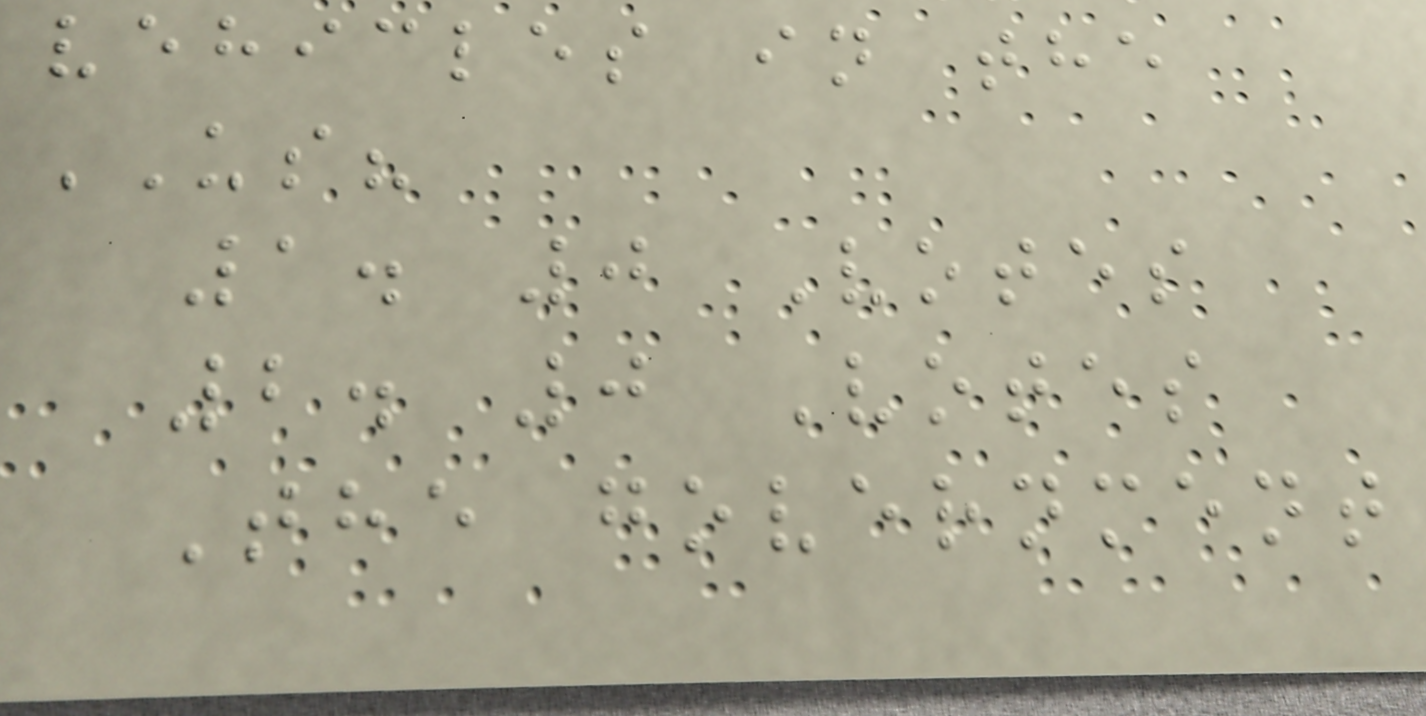vehicles in the
US?
1. 0 Votes
2. 0 Votes
The government
